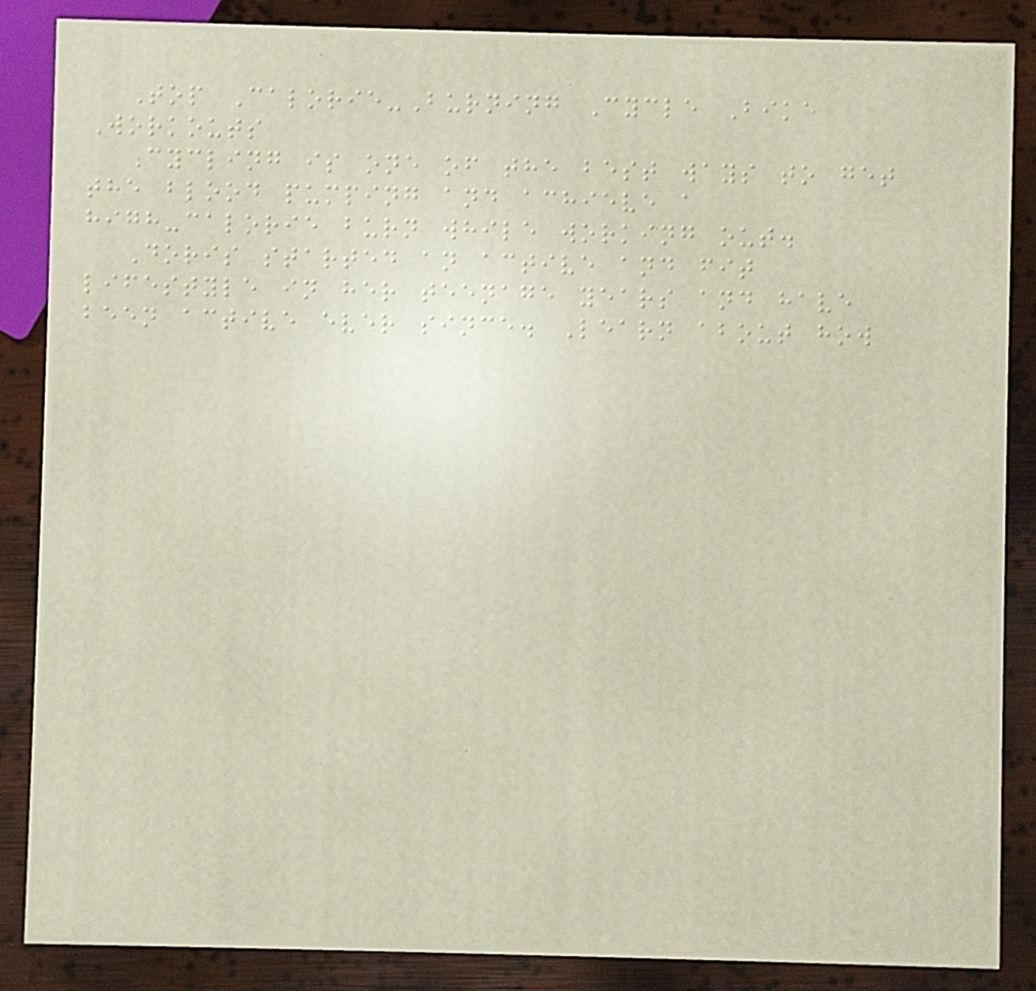Top Calorie-Burning Cycle Bike
Workouts
Cycling is one of the best ways to get
the blood pumping and achieve a
high-calorie burn while working out.
Doris started an active and fit
lifestyle in her teenage years and have
been active ever since. Learn about how
